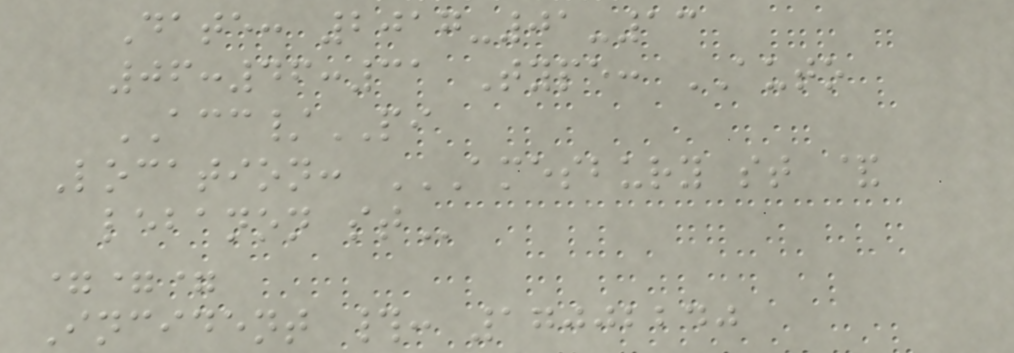Date: 2017-01-13
06:46:31 Type: AUTO
ACC/PI
Location: AMESBURY ST &
LEBANON ST
===
Incident #: 17002240
